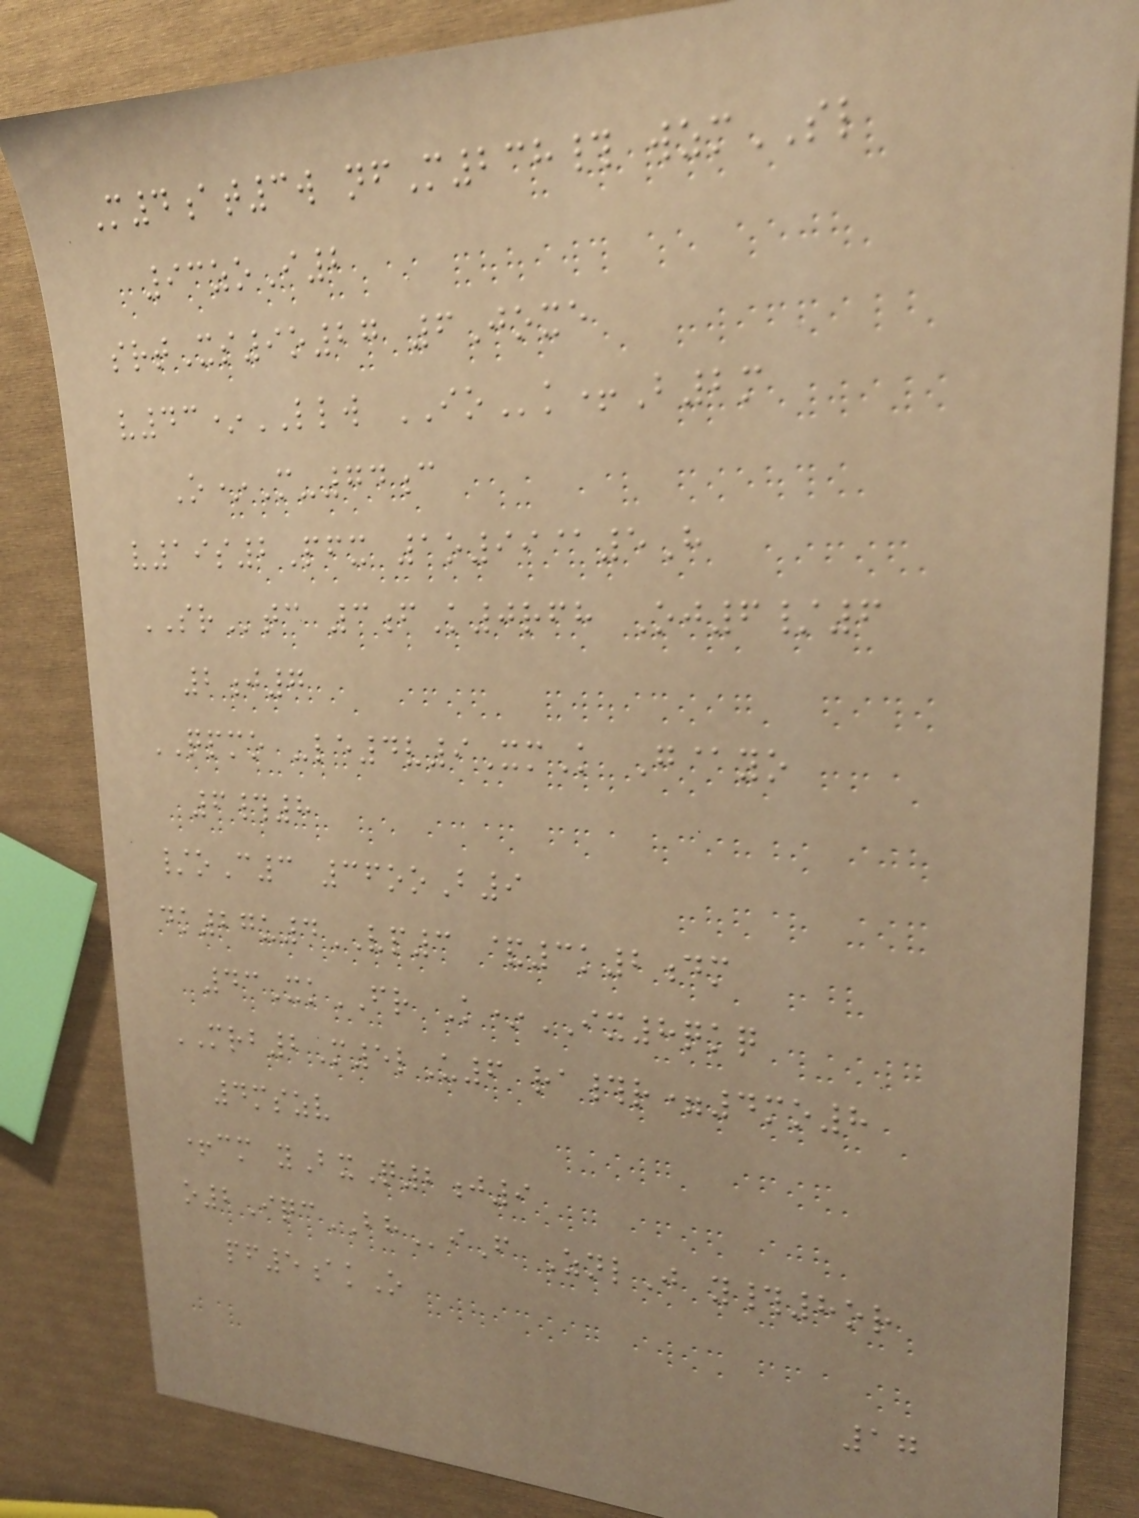M4at3w nfM238# wzmSL
93zoI2
srtXs9o27 6Joxe
v43*LLW IOk+B2m
O*M-74c
v19s2Pfx 1o99@5H
SRtc 3fK0rfh Oj6/6
2j7
QPMO -le4v9XmK G@yo
6#8
/oC3 36ooB9
dk27u4VP3 &3k2dm
43XkFR K*IX8qkq
MRB2M5lU6 ra#r=4mo8
4mszv
+cm yBxQ2j9
o2IqcBHiF ZnlJ y#8or
pf5akO
17
